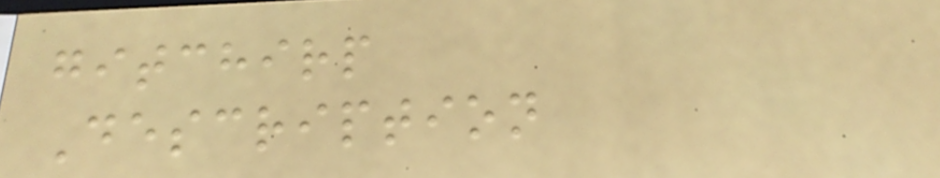gitchirp
Description
